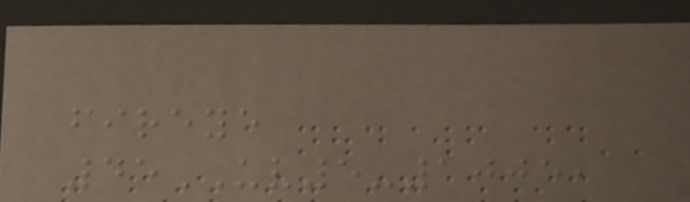fireye
45UV5-1005,
